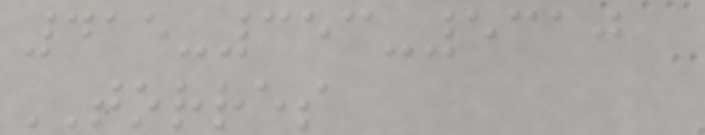415-353-5310
TORRES
